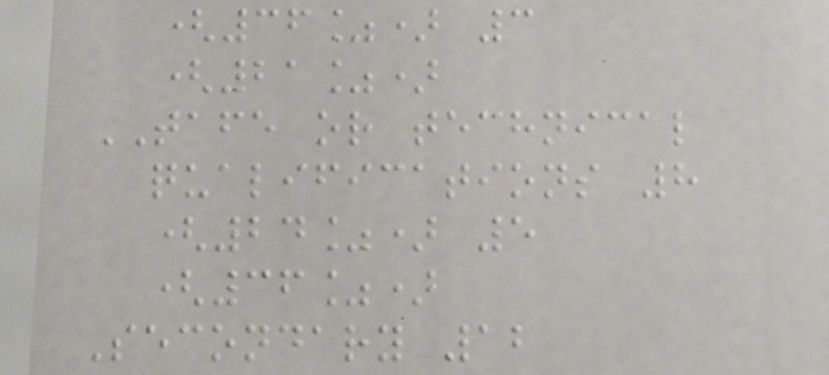(36%) 3
(21%)
TAFE or technical
qualifications 8
(24%) 5
(36%)
Secondary 12
